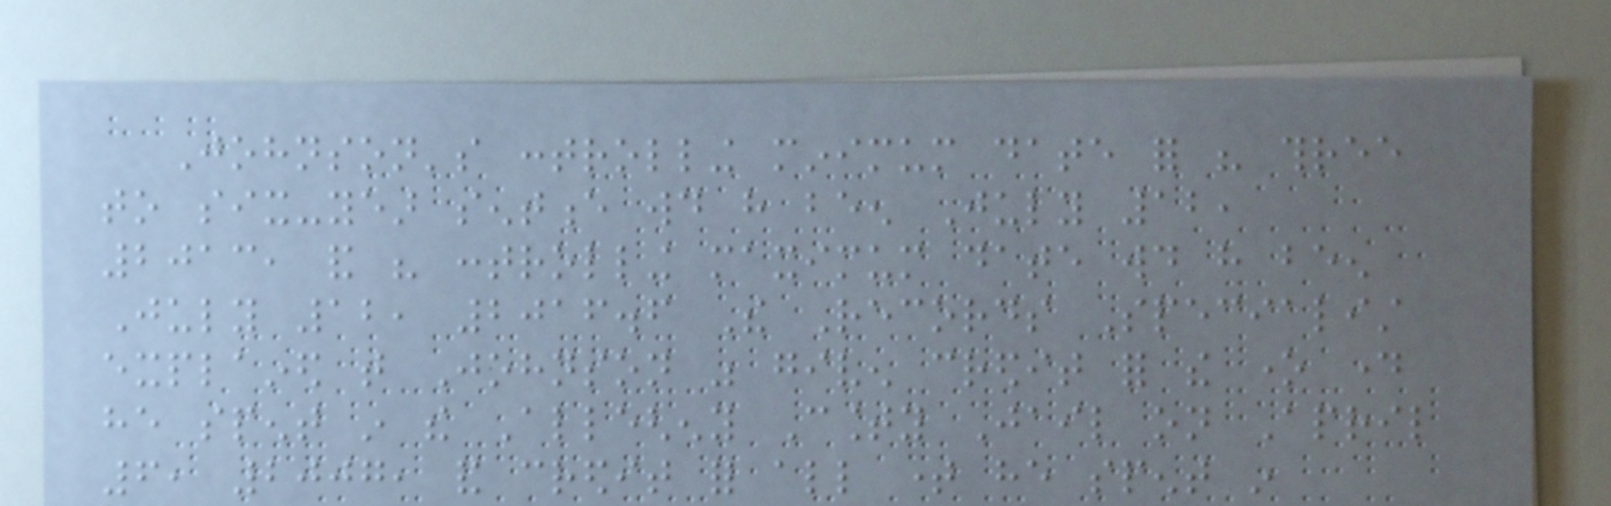Johnson's controlling minimum date for his three
to six-year sentence would have been July 12,
2013, and his controlling maximum date would have been
July 12, 2016.6 The Records Specialist
explained that Johnson was given credit for the one day
he spent in the Allegheny County Jail on April
6, 2007, and credit for all time he spent in
